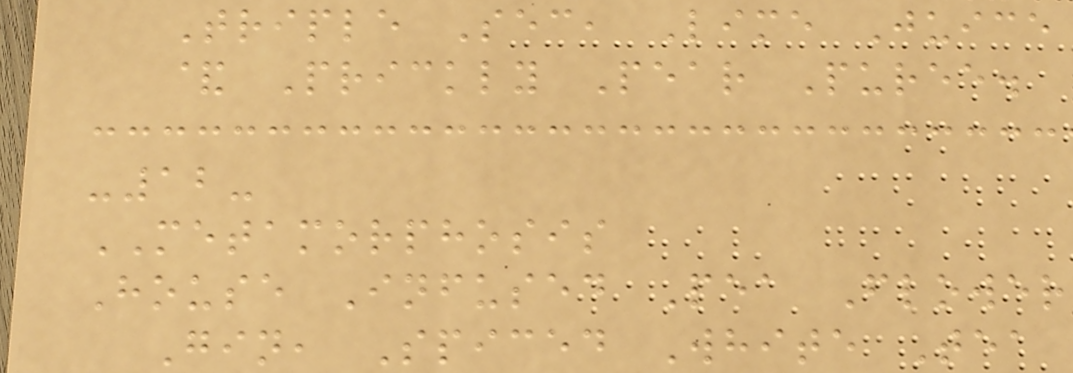Triple Sec, Lime Juice
& Prickly Pear Puree.
-12-
METAMORPHOSIS
House Infused Pea Flower
Gin, Spiced White Tea
